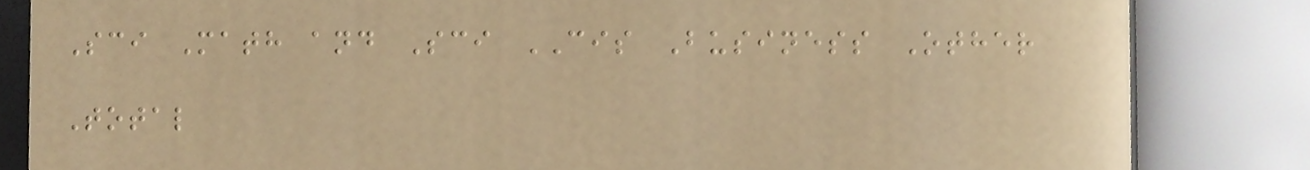Sci Math and Sci CIS Business Other
Total
